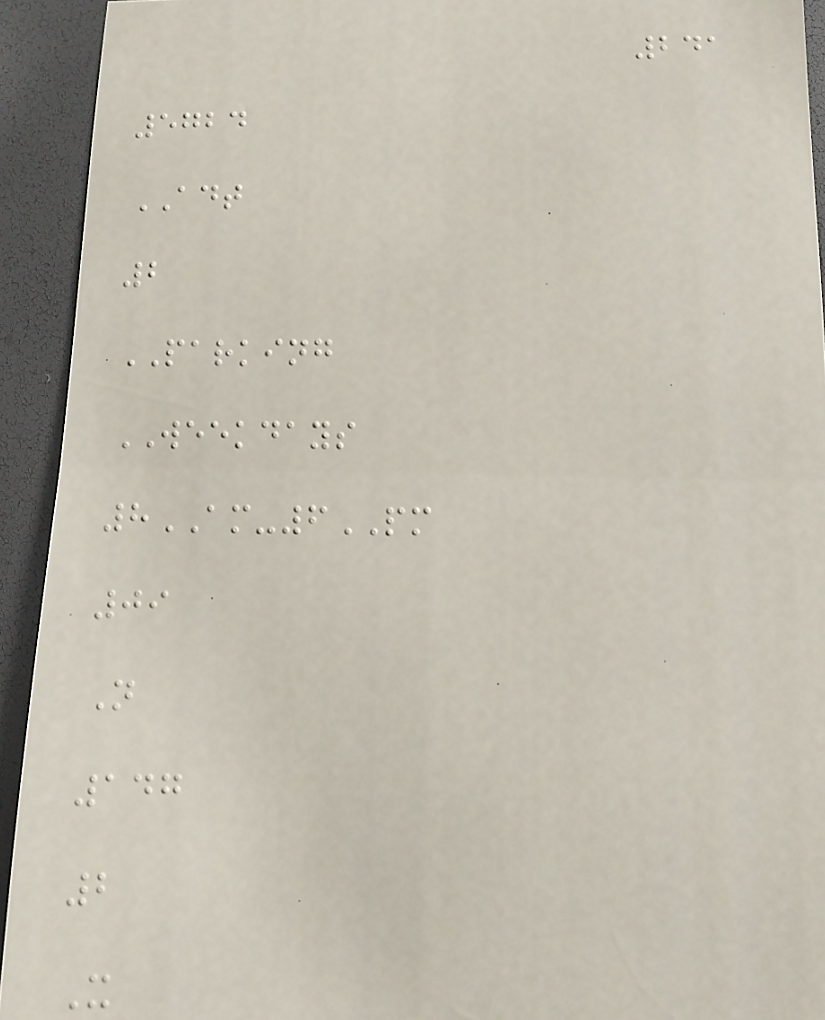241
5724
ADT
2
PARKING
WEEKDAYS
8AM-6PM
09
N
147
2
X
